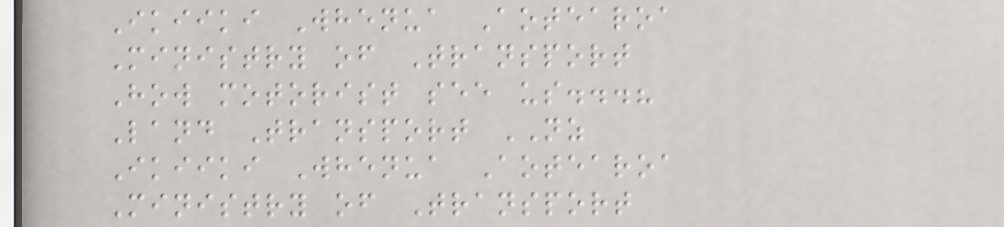Ikiiki Whenua Aotearoa
Ministry of Transport
How motorist see us...?
Land Transport NZ
Ikiiki Whenua Aotearoa
Ministry of Transport
